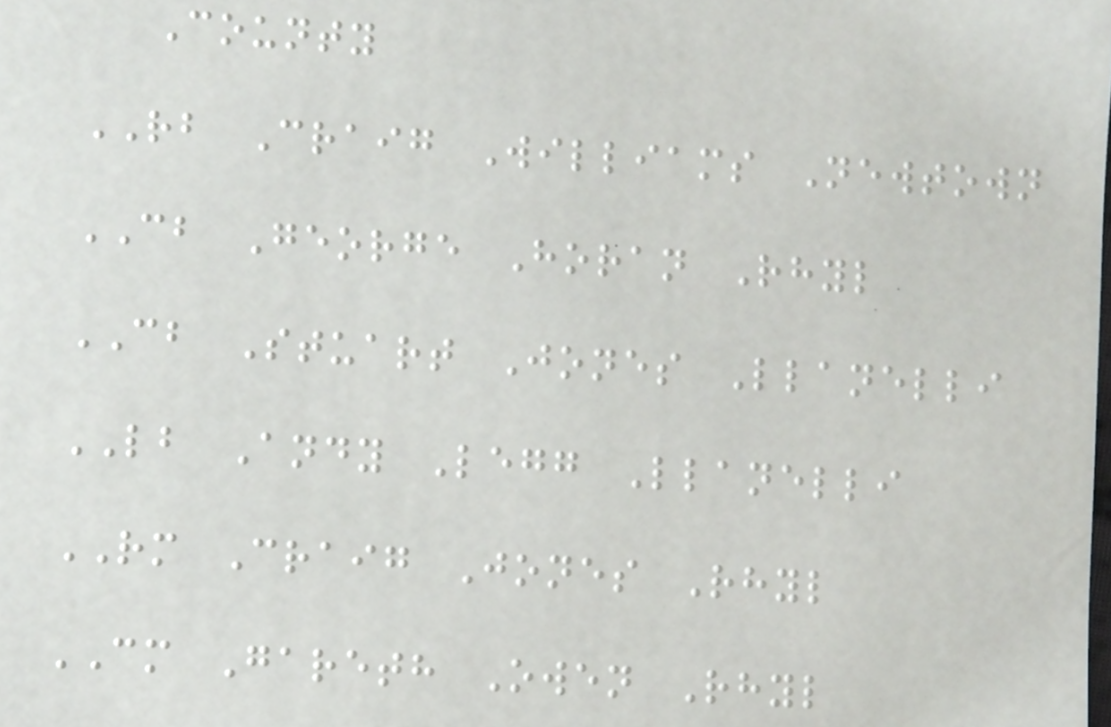County
RB Craig Williams Newtown
CB George Horan Rhyl
CB Stuart Jones Llanelli
LB Andy Legg Llanelli
RM Craig Jones Rhyl
CM Gareth Owen Rhyl
